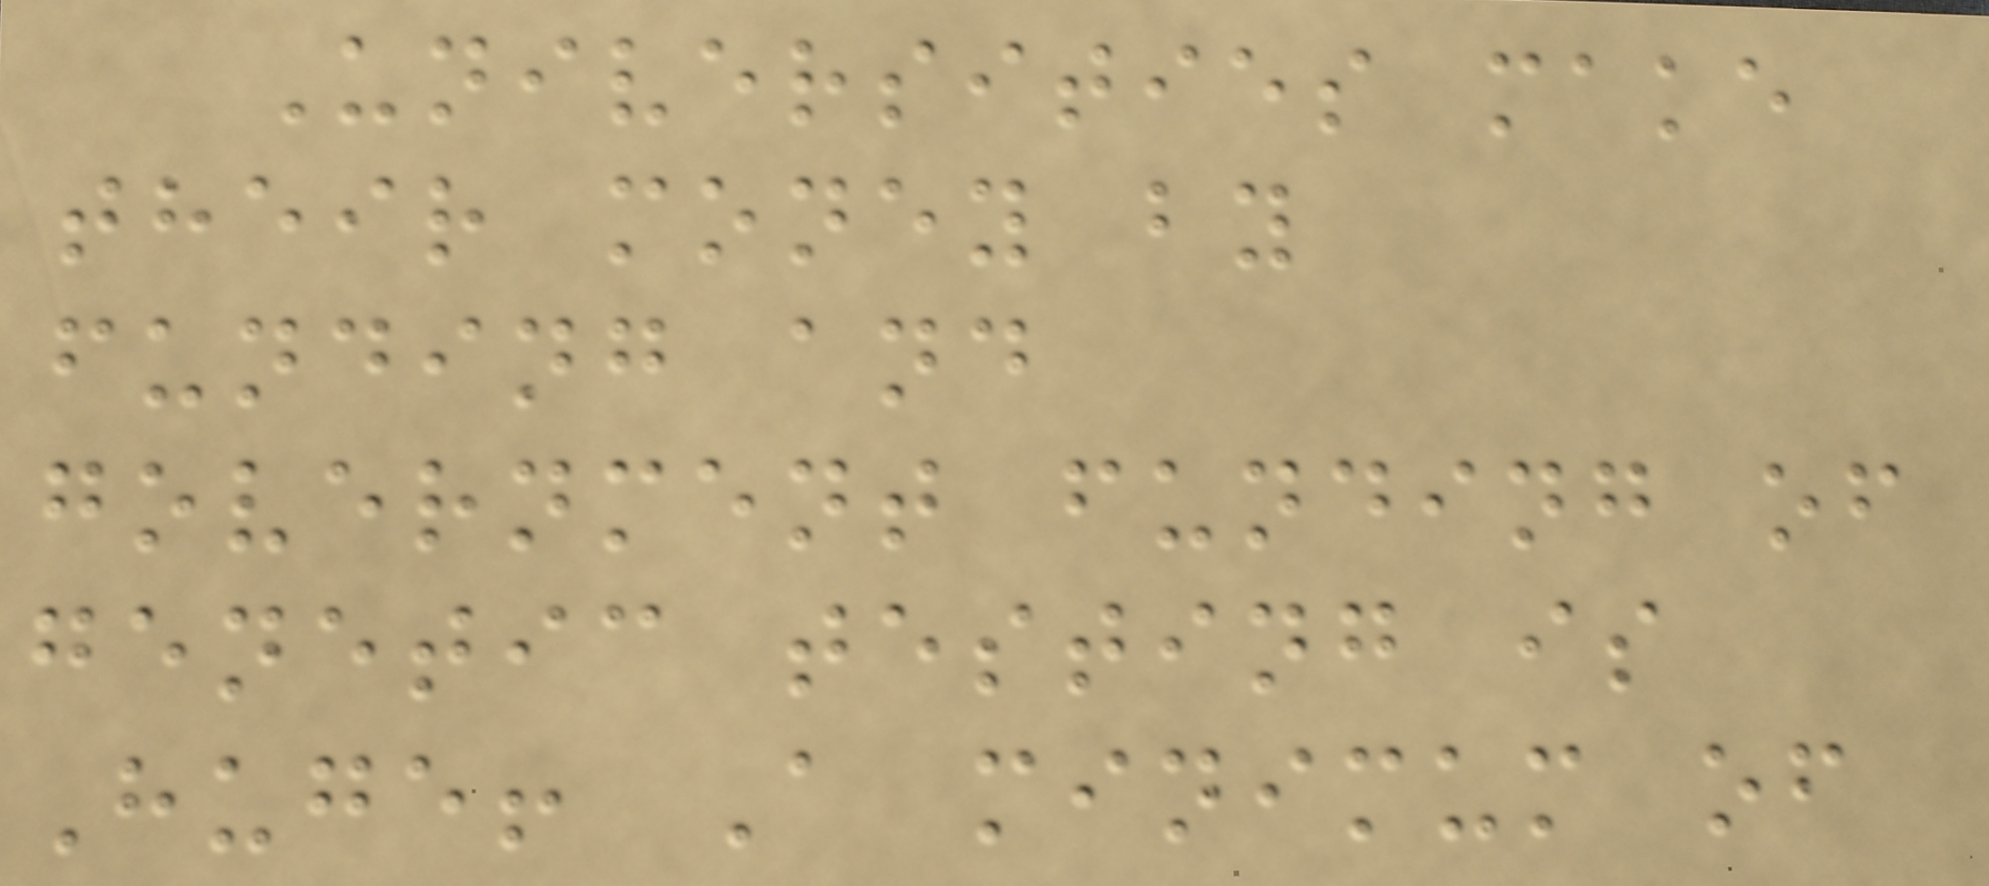Universities make
their money by
funding and
government funding of
genetic testing is
Huge! A minimum of
